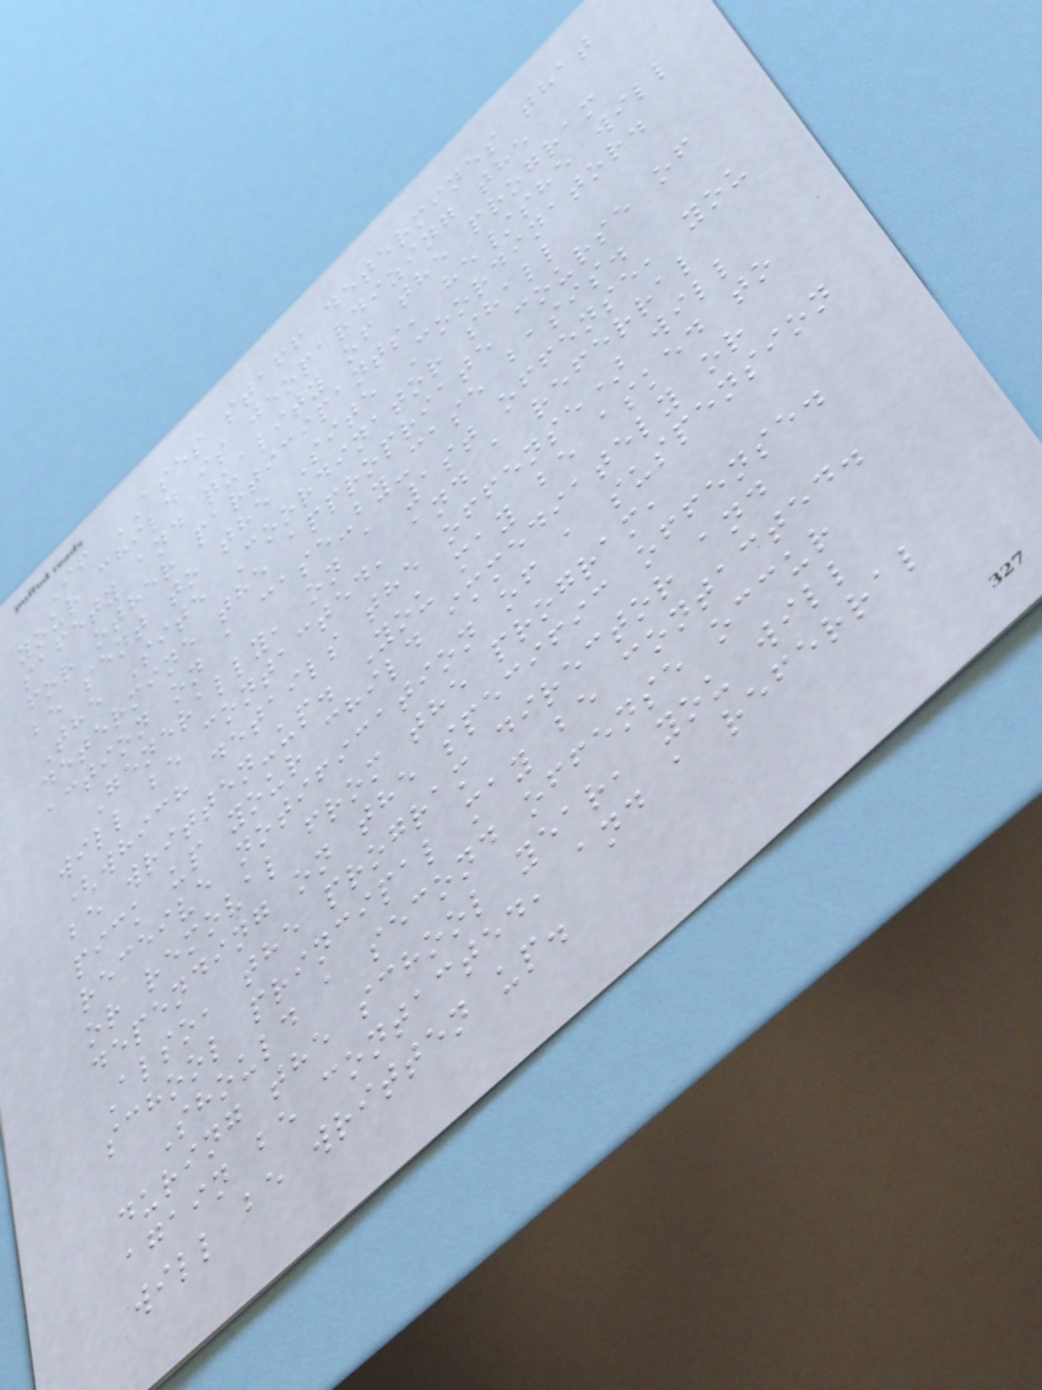If ASES staff determines that
your child is jeopardizing the
safety and quality of the program
for other participants, he/she will
be sent to the Site Coordinator.
The Site Coordinator shall
determine the appropriate course of
action on a case-by-case basis.
Generally, on a 1st offense, you
will be contacted, and a referral
(which details the offense) will
be written-up. You may be asked to
pick up your child immediately or
receive notification of a suspension
or removal from the program,
depending on the specific offense.
Also, the program director and
school principal may be contacted.
Should a second offense occur
during the school year, you will
again be contacted, and a referral
will be written up.
